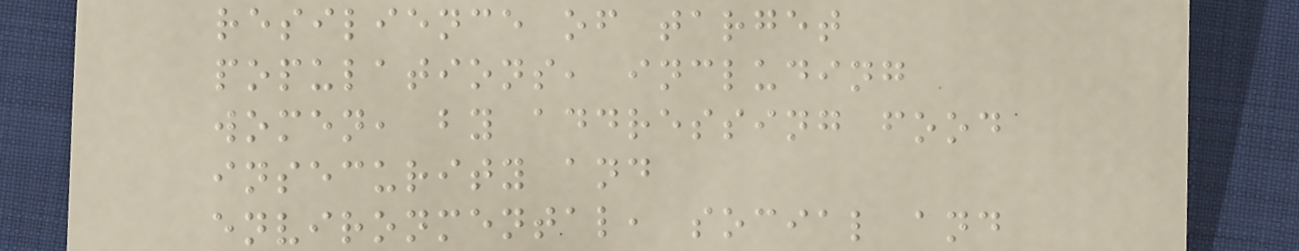resilience of target
populations, including
women, by addressing food
insecurity and
environmental, social and
